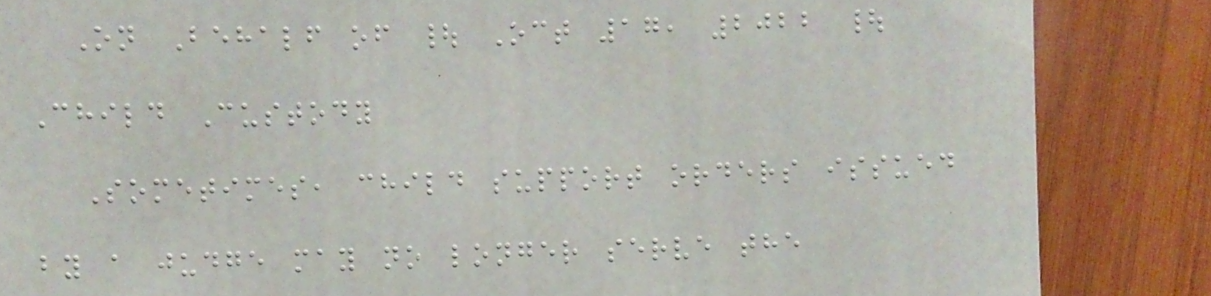On Behalf of | Oct 17, 2022 |
Child Custody
Sometimes, child support orders issued
by a judge may no longer serve the
